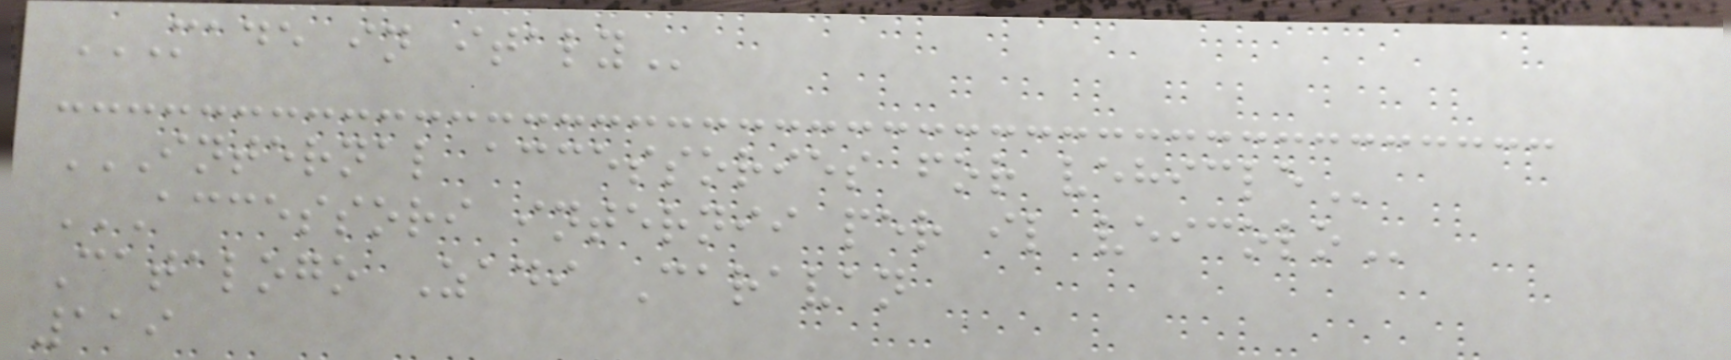MADE IN ITALY
INTERNAL ACCESSORIES FOR VEHICLE
ACCESSORI INTERNII PER IL VEICOLO
Catalogo Zadi Caravan
119
